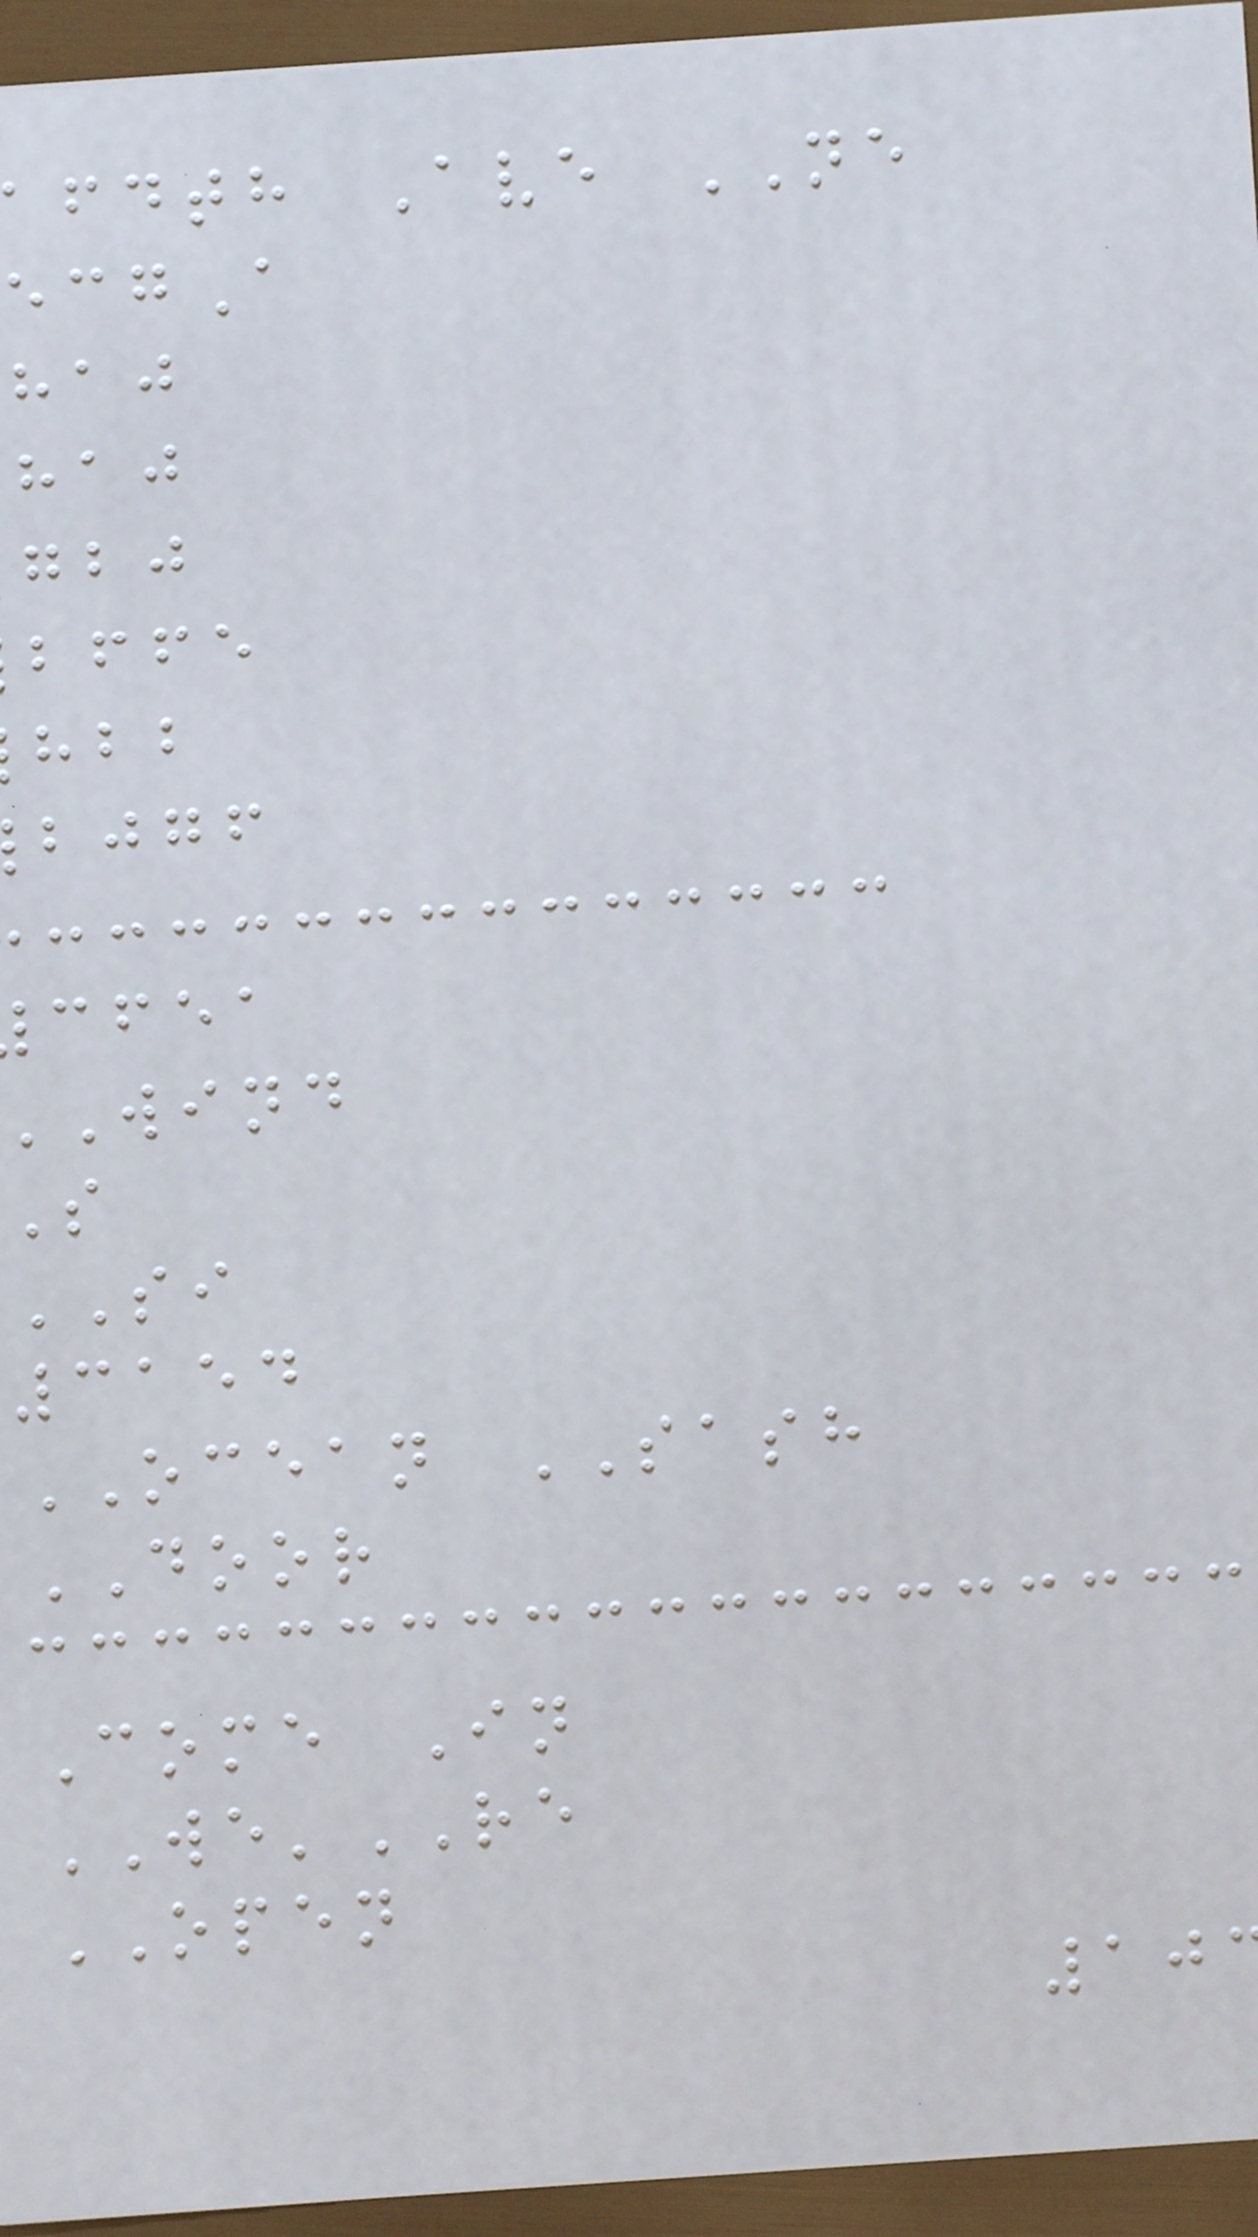fdth Ave NE
bffe
bjgf
cfea
wind
SI
3154
OCEAN SASH
DOOR
Come In
WE'RE
OPEN
